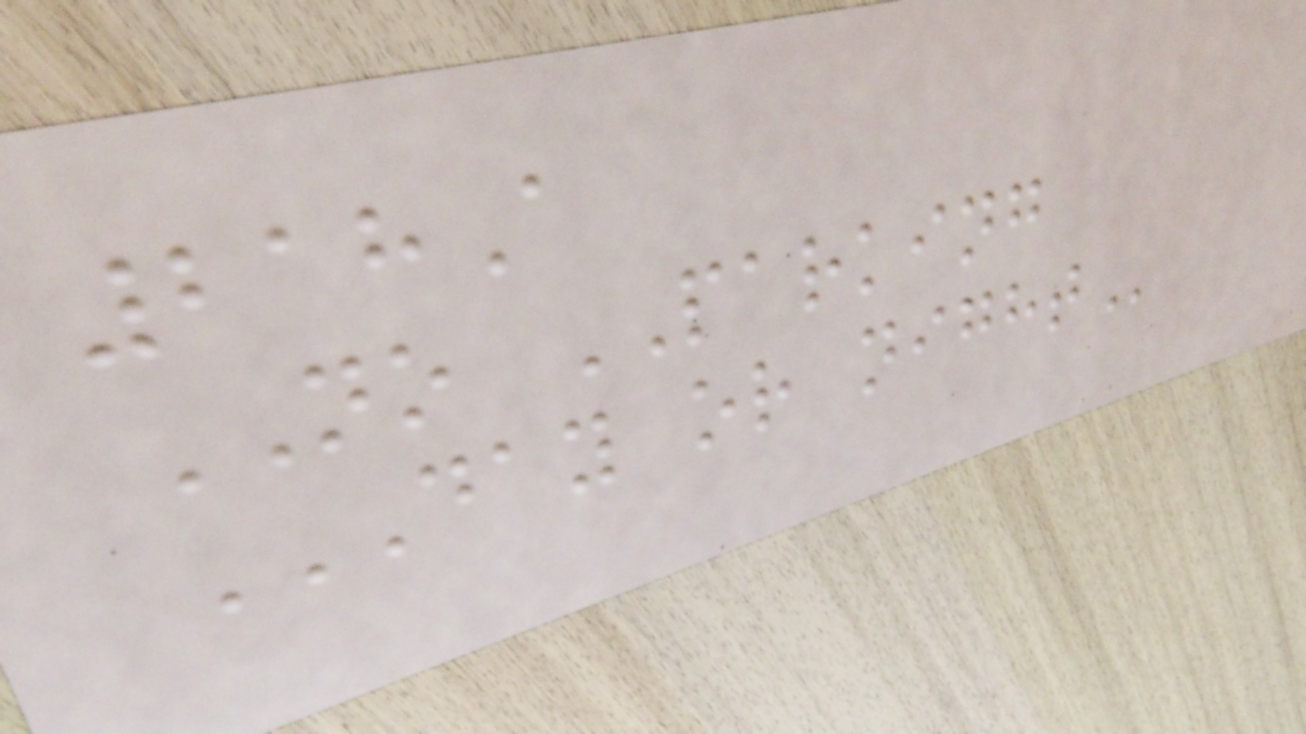218A
NO PARKING
DAY OR NIGHT
